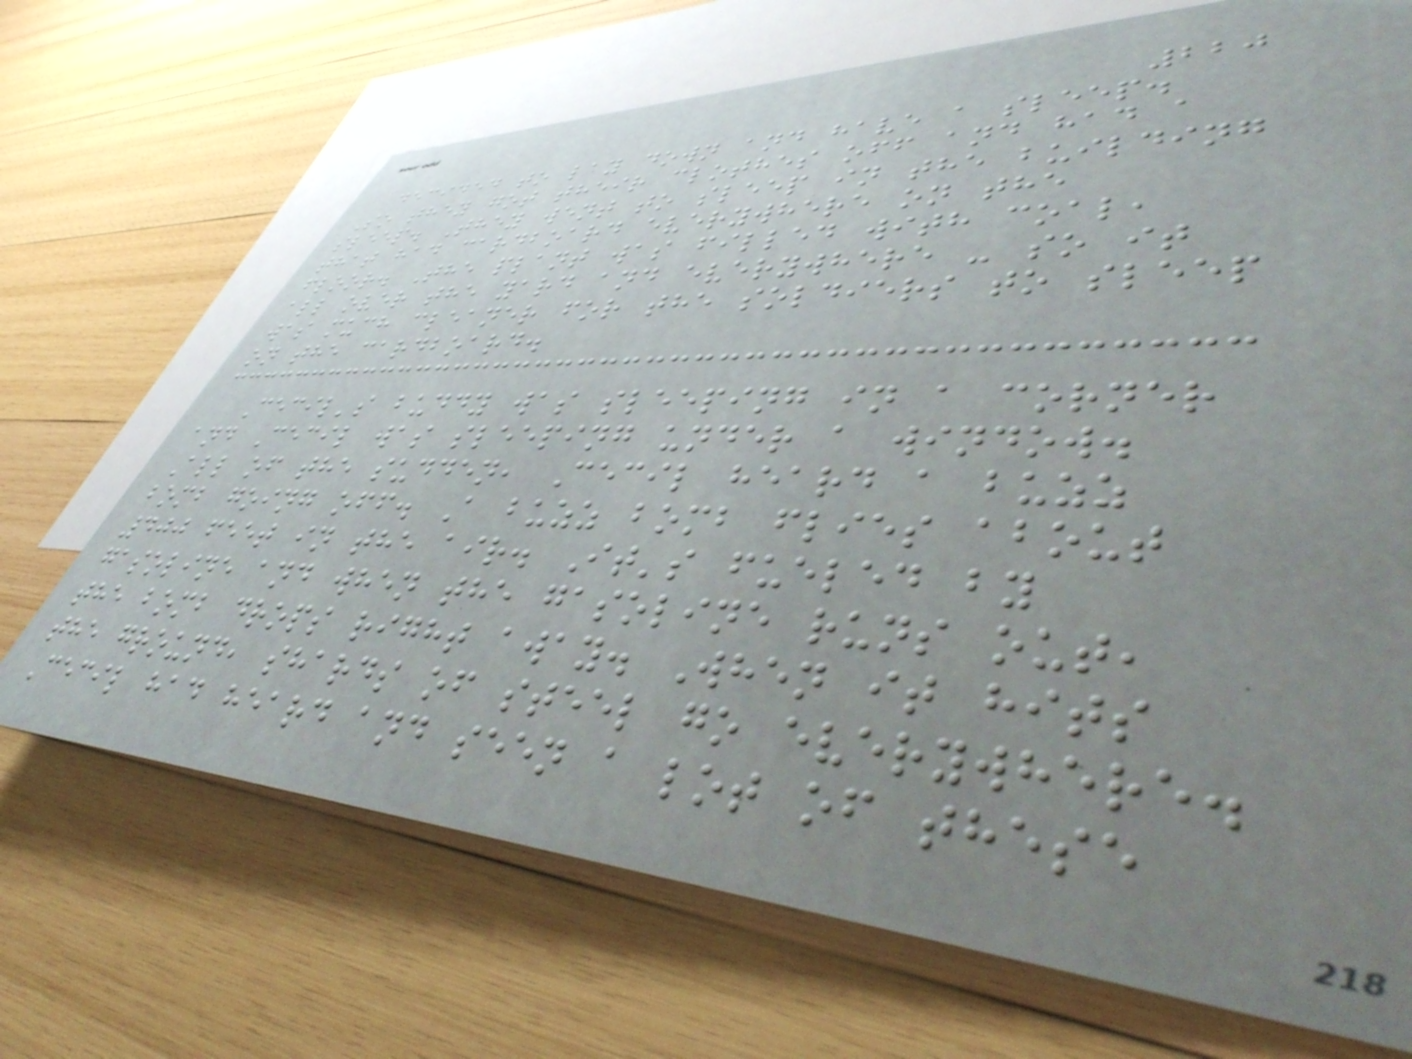220
decided to lay down and have a sleep.
So they got their clothes off and had a
sleep. They went to sleep in the building
that had cardboard everywhere on the
floor. The plant was filled with coal,
all over the yard and everywhere - so it
was much cleaner for the soldiers to sleep
on the cardboard.
Cecil's buddy was sleeping in a corner
and Cecil was sleeping under a window.
All of the sudden, Cecil heard a buzz
bomb going off. A buzz bomb flies about
400 feet in the air. It's fueled by
gasoline and when the gasoline runs out,
the bomb drops right away. When it hits
the ground, shards of steel go everywhere.
Cecil had heard and seen a lot of these
